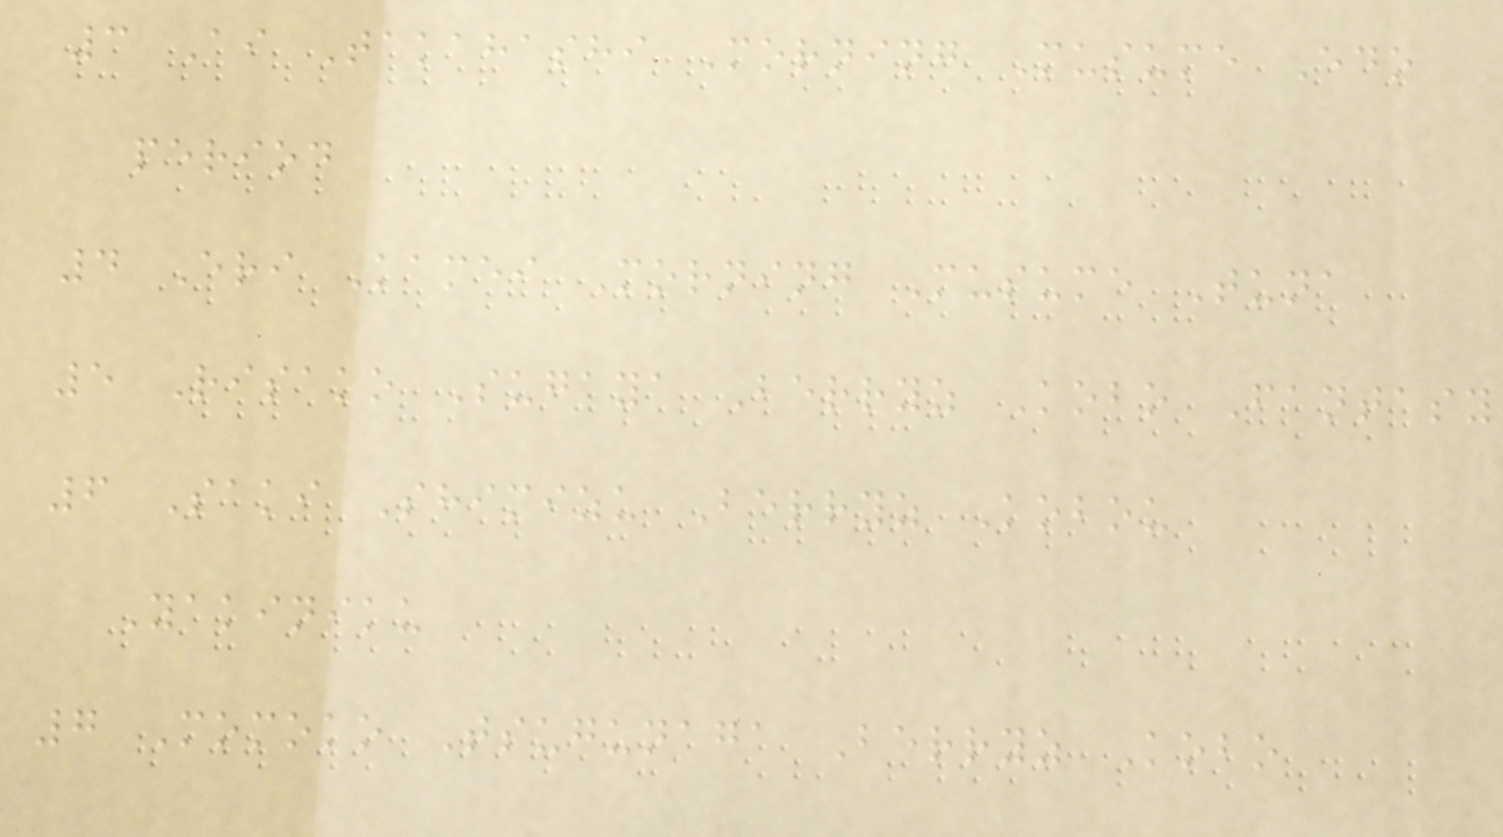3 Ai Takahashi Morning Musume Edo
period
4 Eri Kamei Morning Musume Tuna
5 Risako Sugaya Berryz Kobo Fantasy
6 Saki Shimizu Berryz Kobou
Yakiniku
7 Momoko Tsugunaga Berryz Kobo
